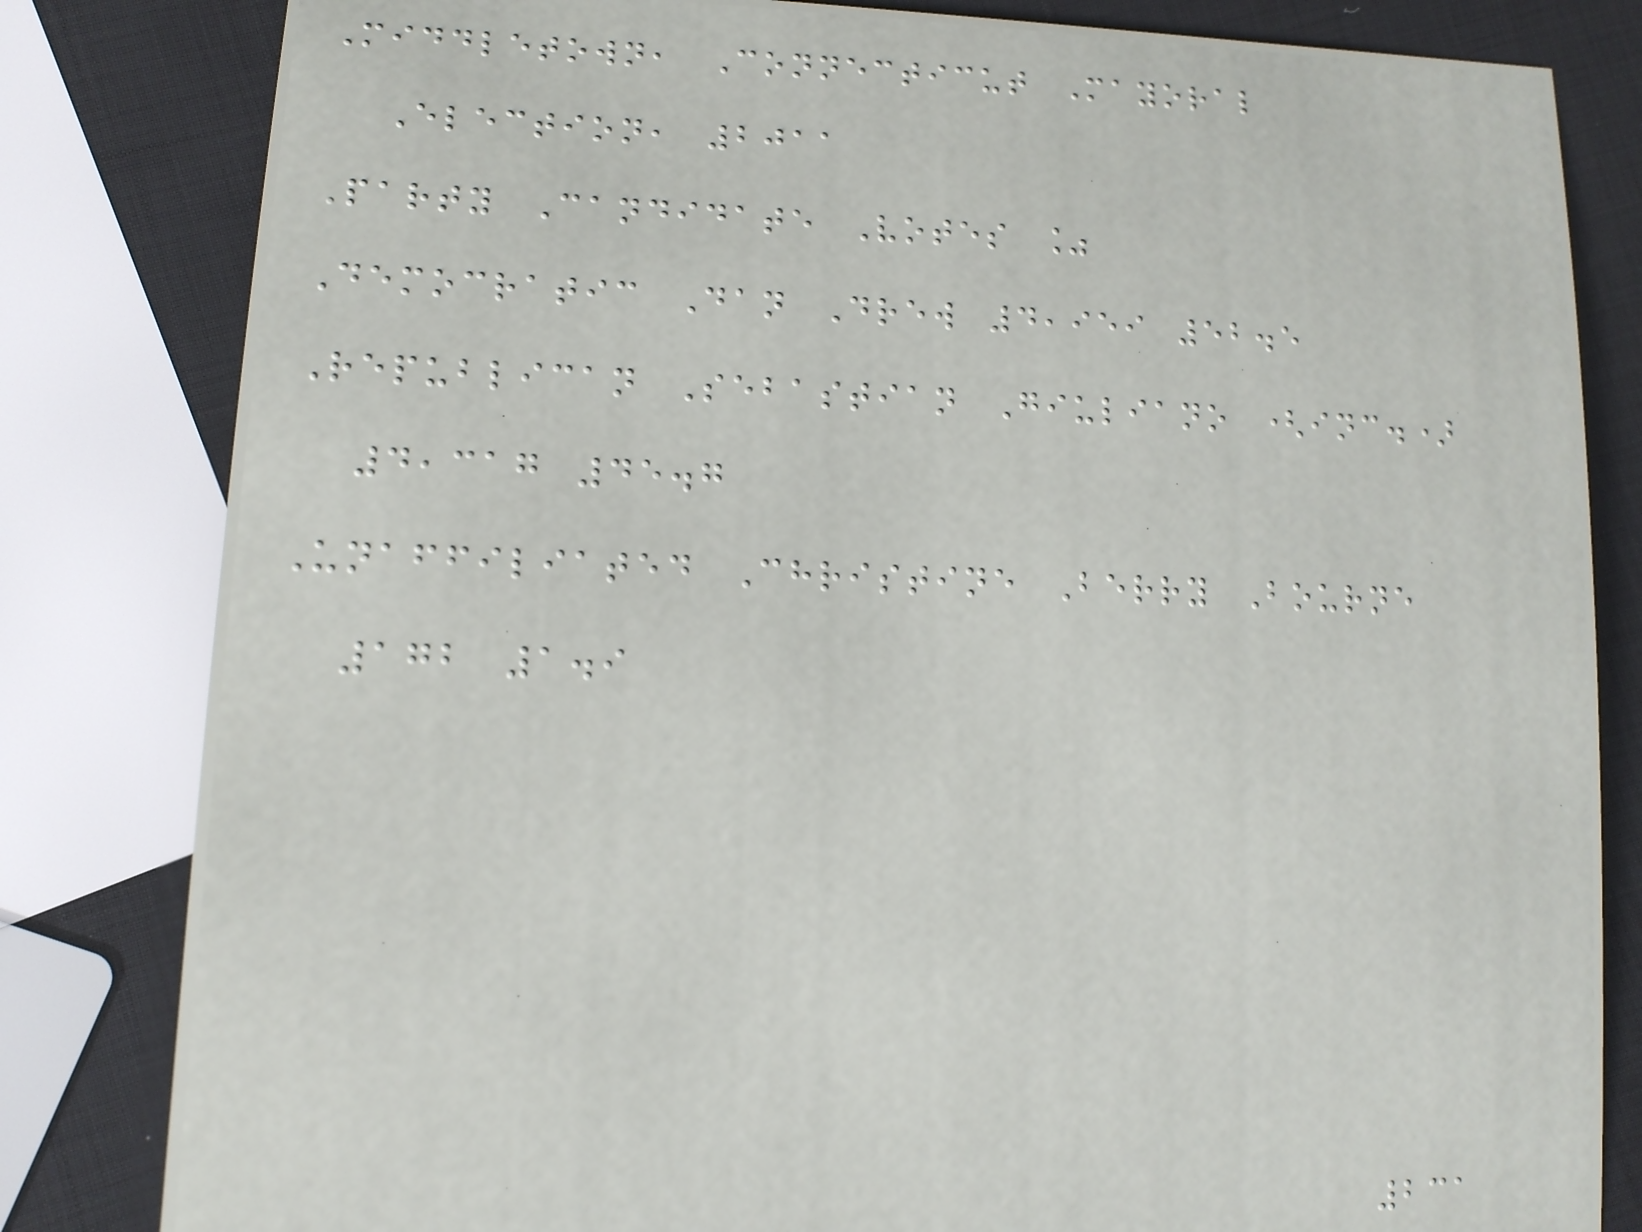Middletown, Connecticut Mayoral
Election, 2011
Party Candidate Votes %
Democratic Dan Drew 4,959 52.5
Republican Sebastian Giuliano (inc.)
4,317 45.7
Unaffiliated Christine Berry Bourne
172 1.9
231
